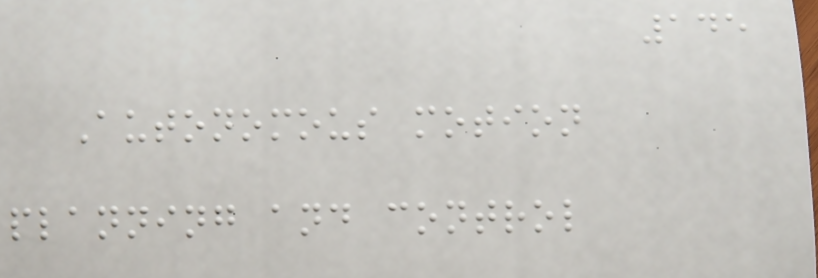145
Autonomous motion
planning and control
